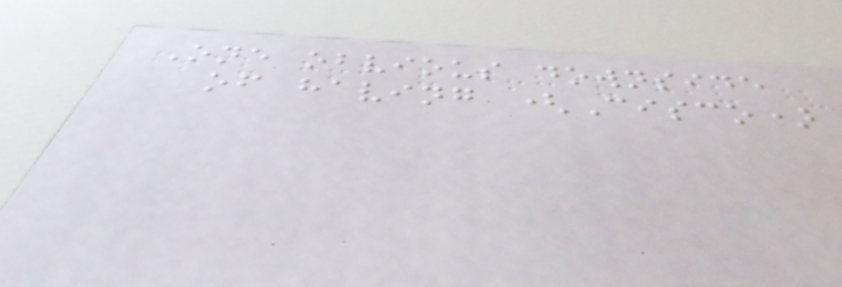One obvious downside
of having (Cisco)
